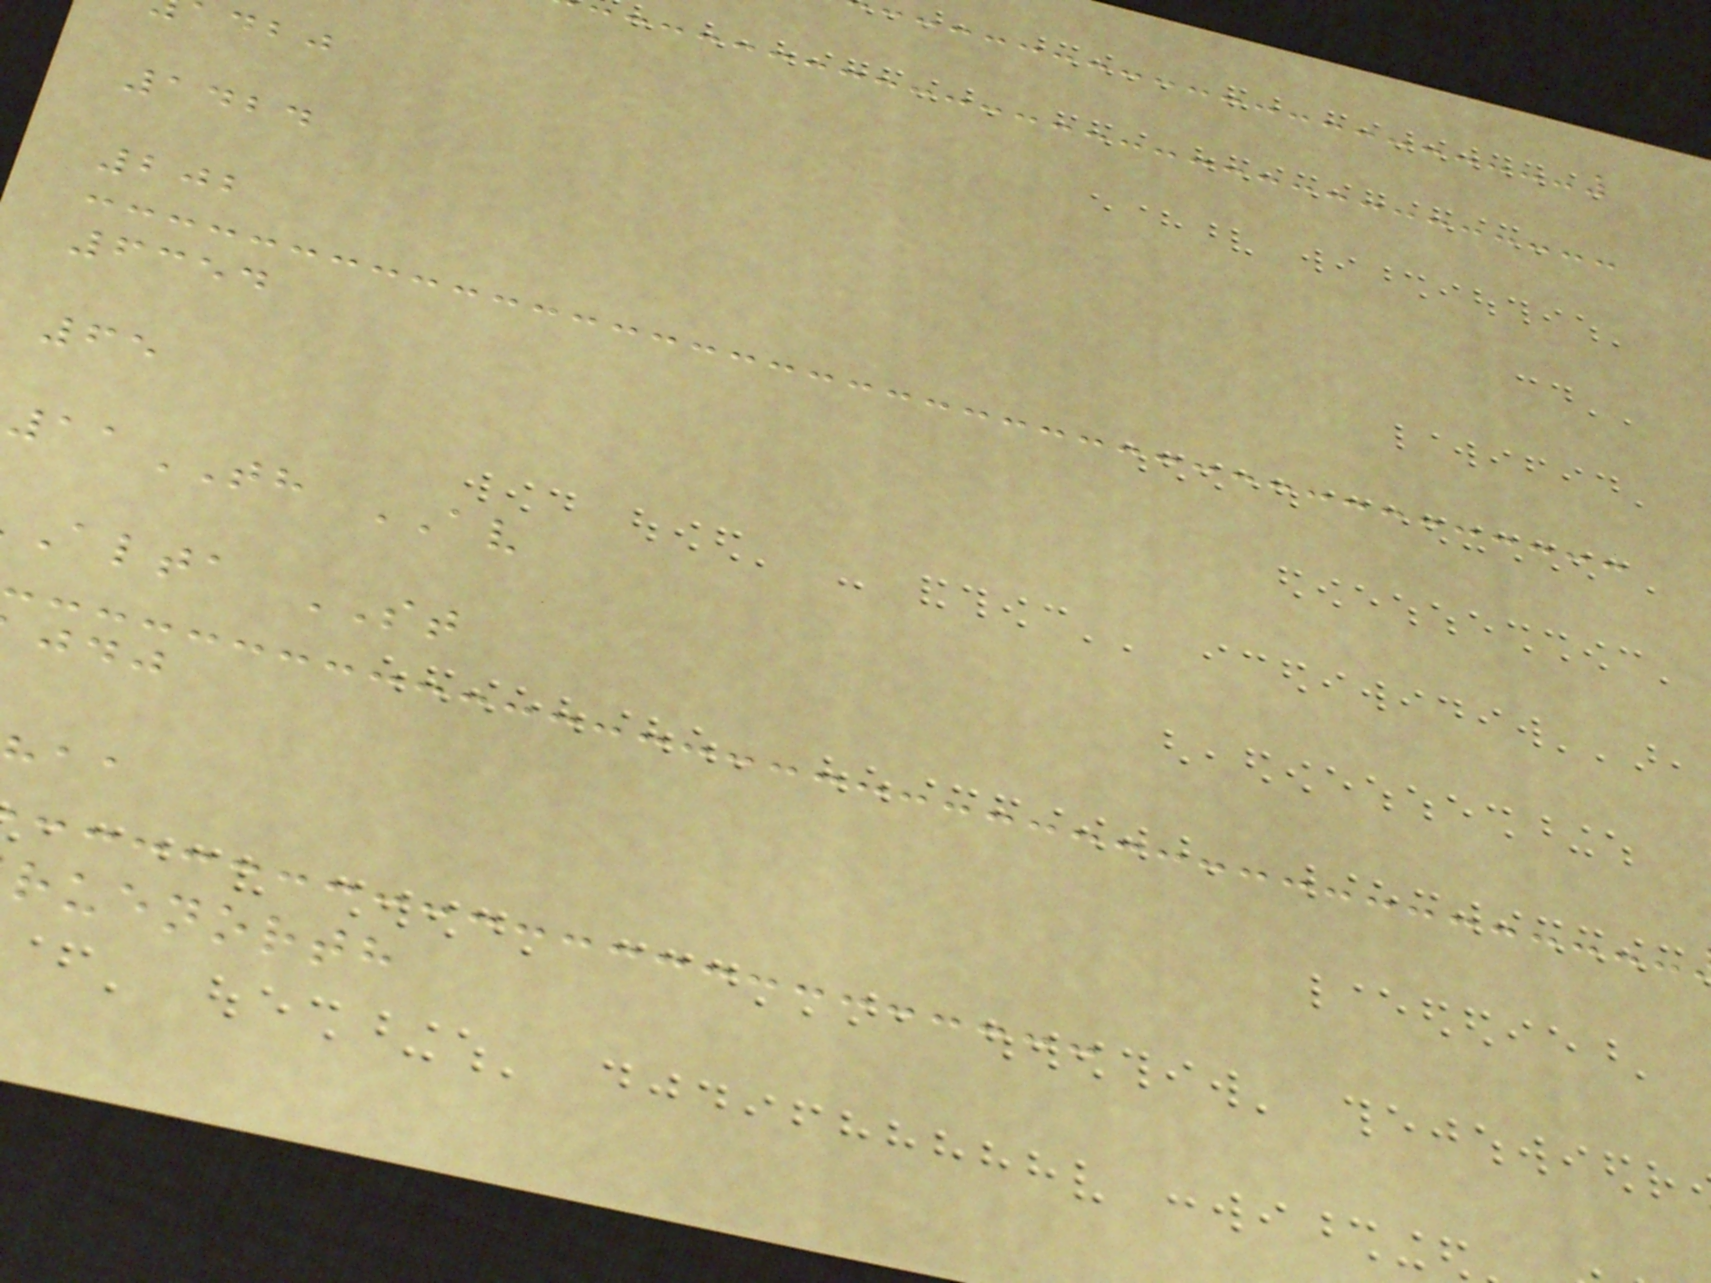1424
202
6354
65
11TH AV
alta ST
ruenorth
